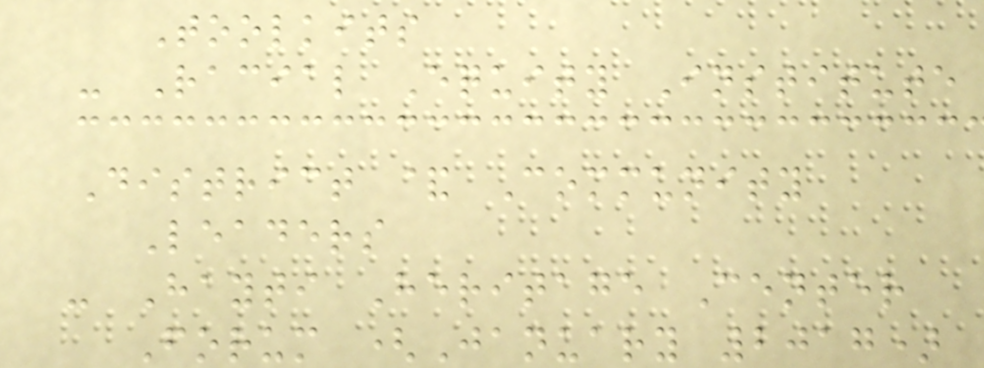Toolkits
- Racial Equity Institute
District & Community
Leaders
- Hayti Heritage Center
Forum (January 2017)
